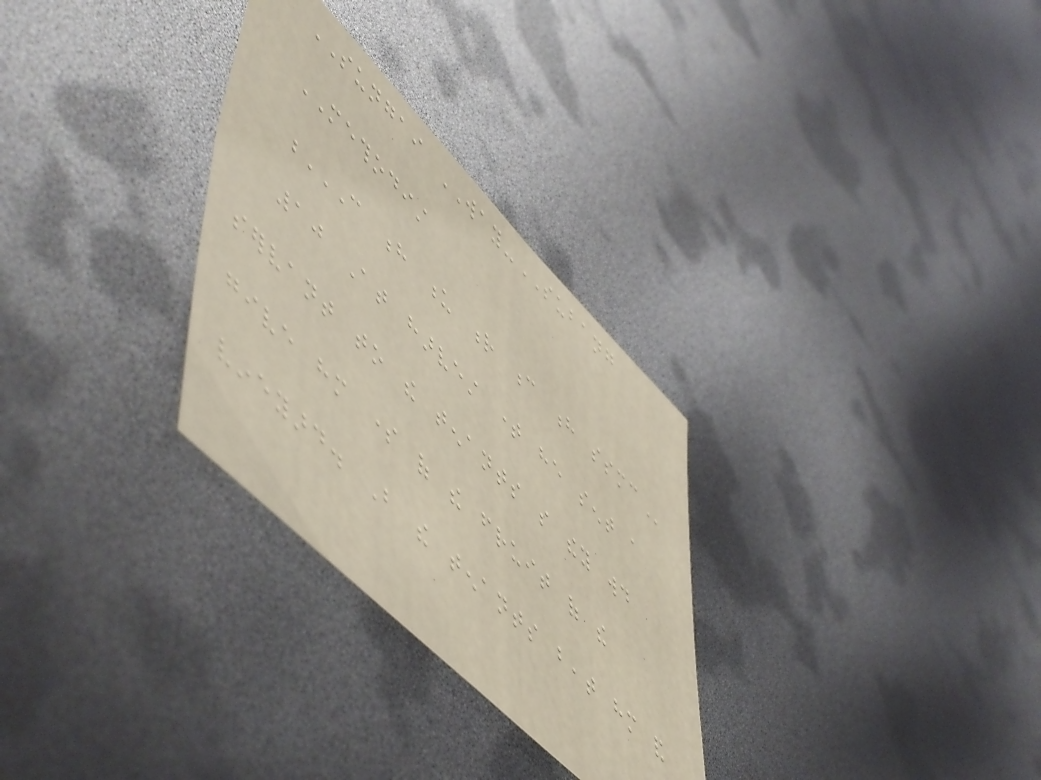SUNGAI WAY-SUBANG
METHODIST
C H U R C H SSMC
10 At harvest time he sent a
servant to the tenants so they would
give him some of the fruit of the
vineyard. But the tenants beat him and
